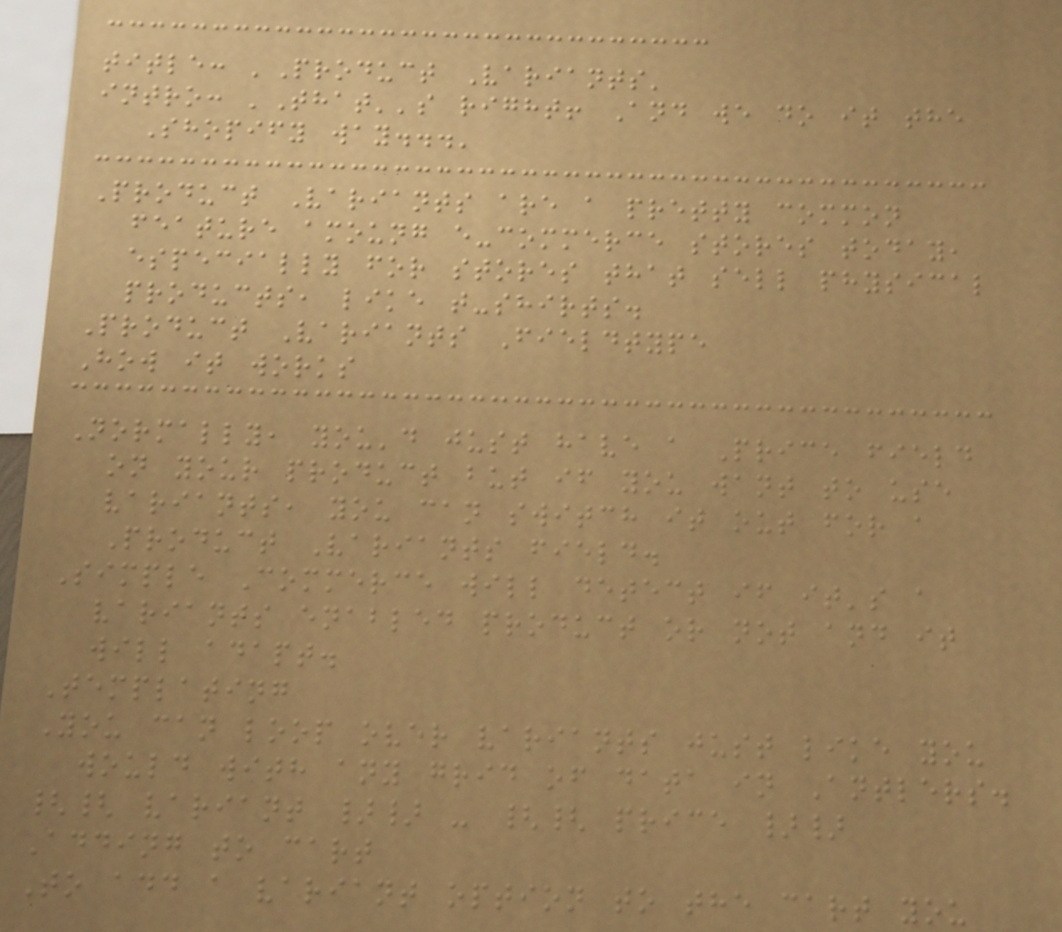title: 'Product Variants'
intro: 'That''s right! And we do it the
Shopify way...'
Product Variants are a pretty common
feature amoung e-commerce stores today,
especially for stores that sell physical
products, like t-shirts.
Product Variants Fieldtype
How it works
Normally, you'd just have a Price field
on your product but if you want to use
variants, you can switch it out for a
Product Variants field.
Simple Commerce will detect if it's a
variants enabled product or not and it
will adapt.
Templating
You can loop over variants just like you
would with any grid of data in Antlers.
{{ variant }} - {{ price }}
Adding to cart
To add a variant option to the cart you
